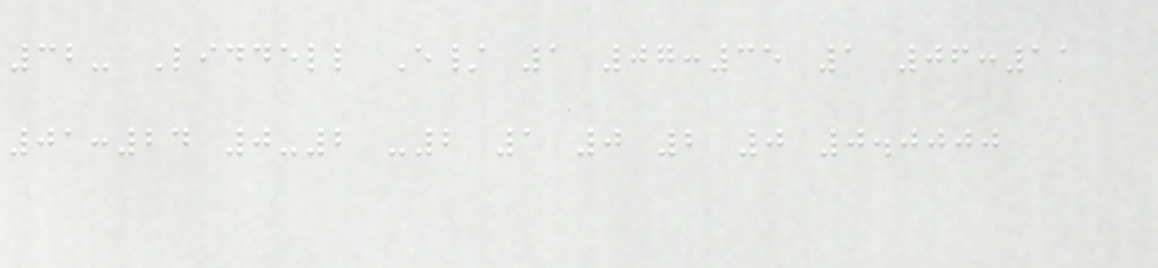32- Liddell E/ 1 07:35 1 06:11
01:24 0-2 -2 1 0 2 0 0.0000
